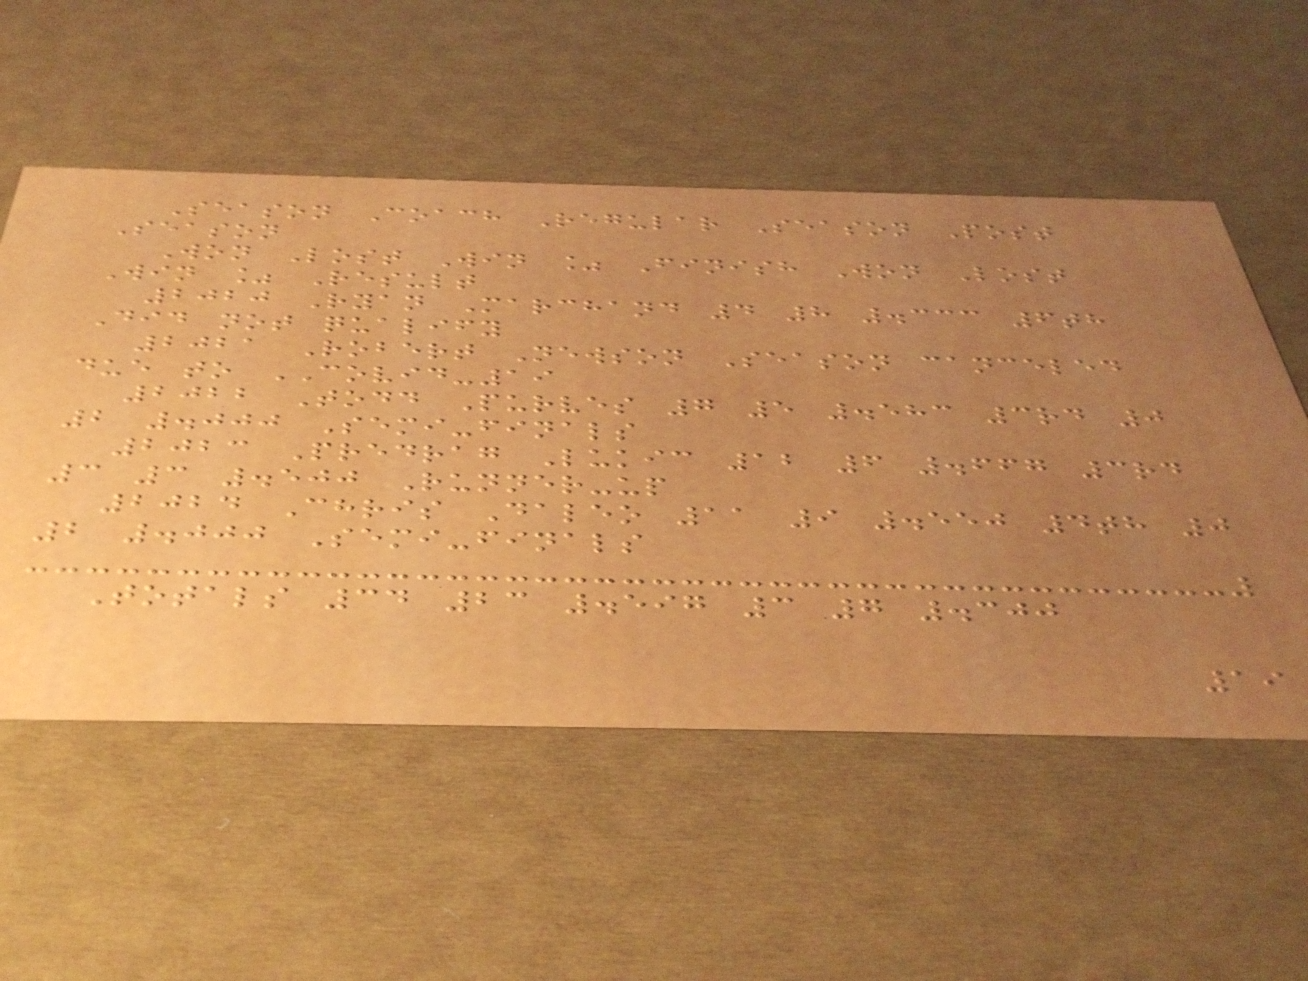Season Coach Regular Season Post
Season
Won Lost Win % Finish Won Lost
Win % Result
2020 Ryan Marchand 4 8 .333 6th
Did not qualify
2021 Robert Newson Season canceled
due to COVID-19
2022 Todd Purves 7 5 .583 3rd 0
2 .000 Semi-finals
2023 Predrag Lukic 12 6 .667 3rd
3 3 .500 Runner-up
2024 Chris Daleo 11 9 .550 4th 0
2 .000 Semi-finals
Totals 34 23 .597 3 7 .300
19
